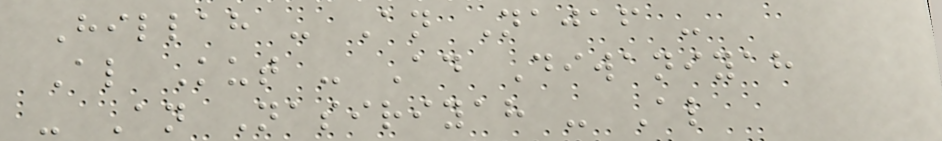Hillah - An Najaf -
Al Kut - Ad Diwaniyah
- An Nasiriyah - Al
